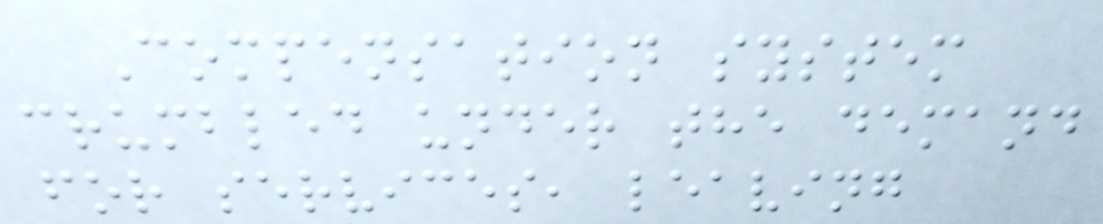Compensation system
crumbled under the demand
for services, leaving
